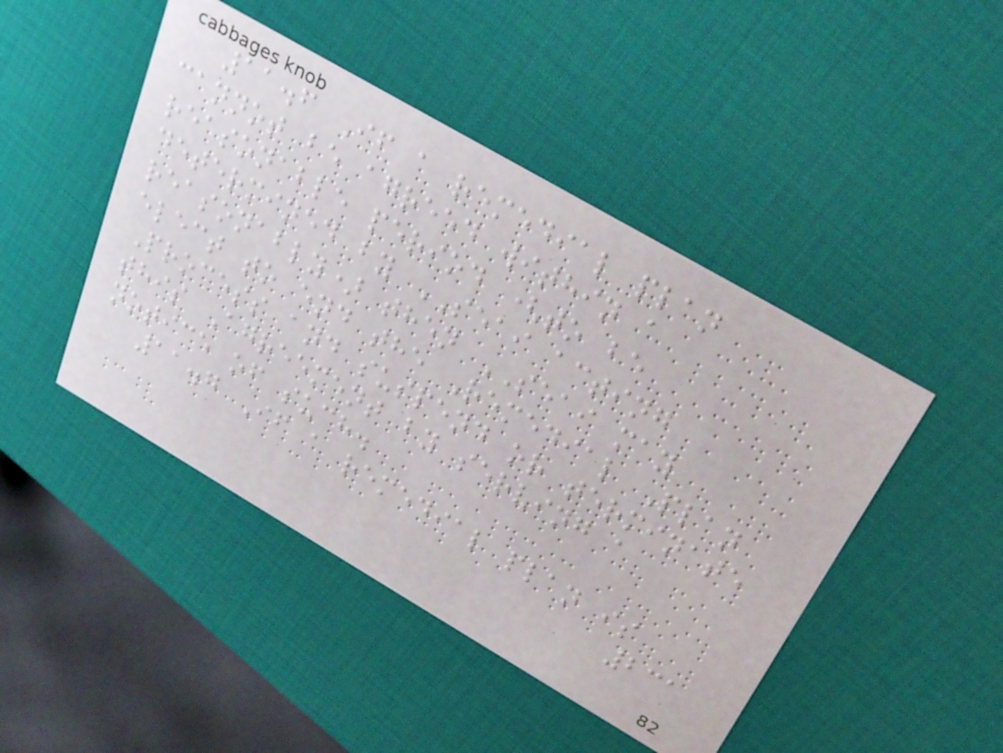11.6 If a remedial plan
cannot be agreed within a
reasonable period (to be
determined by SEAI acting
reasonably) then SEAI may
elect to end the Remedial Plan
Process and suspend or terminate
this Agreement by serving a
notice of such.
11.7 If a remedial plan is
231
